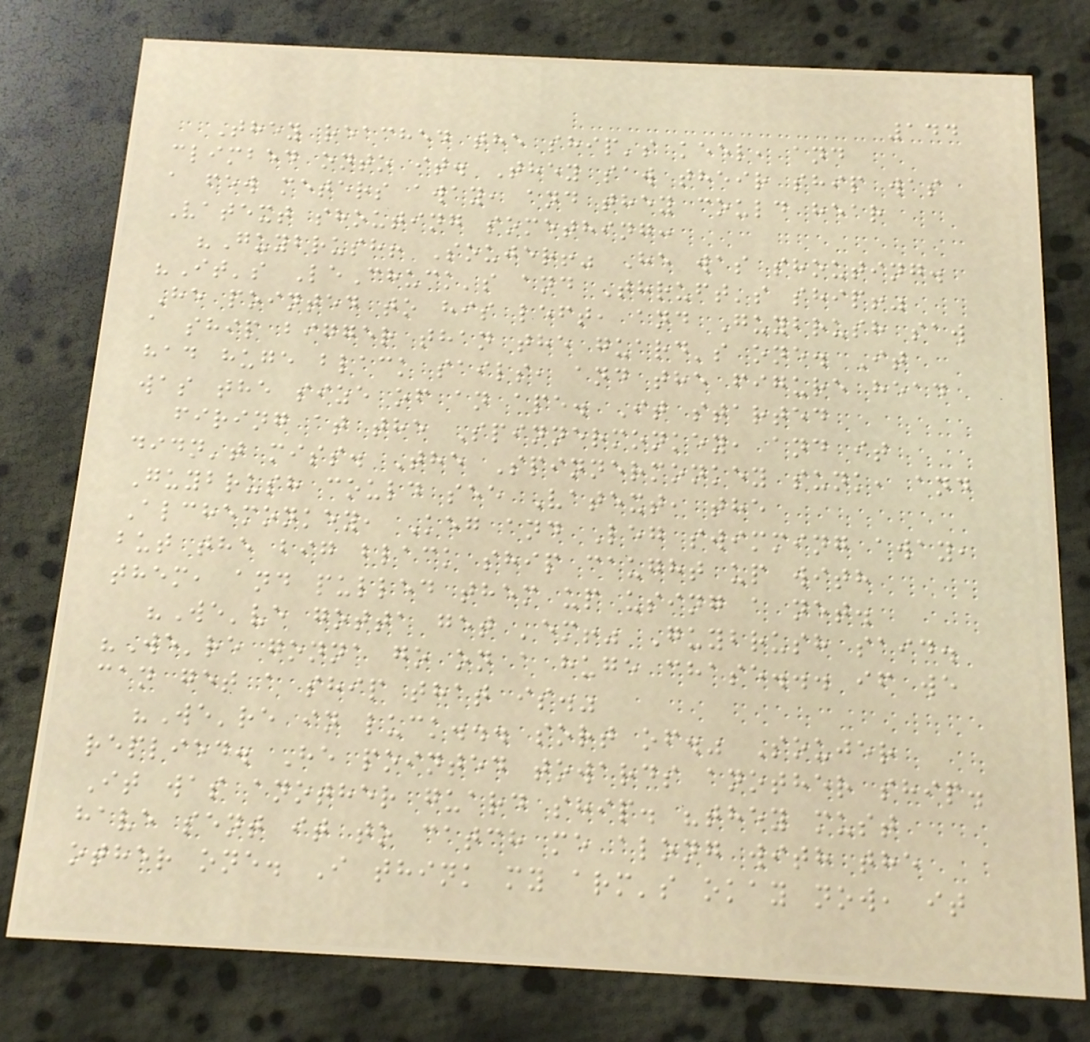144
They reached the ship's keel, and
climbed onto it. They saw their ship was
a few meters away, and they could hear
Vatext shouting something:
"Guybrush! Soujer!" He was shouting.
"It's LeChuck's and Thruft's ship!"
He pointed to his left, and Guybrush saw
a ship bigger than the guard's one. It
had huge black sails, and the figure head
was the size of an ape. It started
firing at the Spinnermonkey, and it
didn't miss. The Spinnermonkey sunk, and
Guybrush could see Vatext, the
Alchemonkey, Keg and Leg swimming away,
but the big black ship caught up with
them, and pulled them up using a net.
"We've gotta get 'em!" Guybrush said.
"We're gonna go on a huge chase... if we
can get a ship that is."
"We're in luck... sort of." Soujer
replied. He pointed towards another ship.
It was another guard ship. "they must
have sent it to catch me along with the
other one. I think my arm's okay now, it
